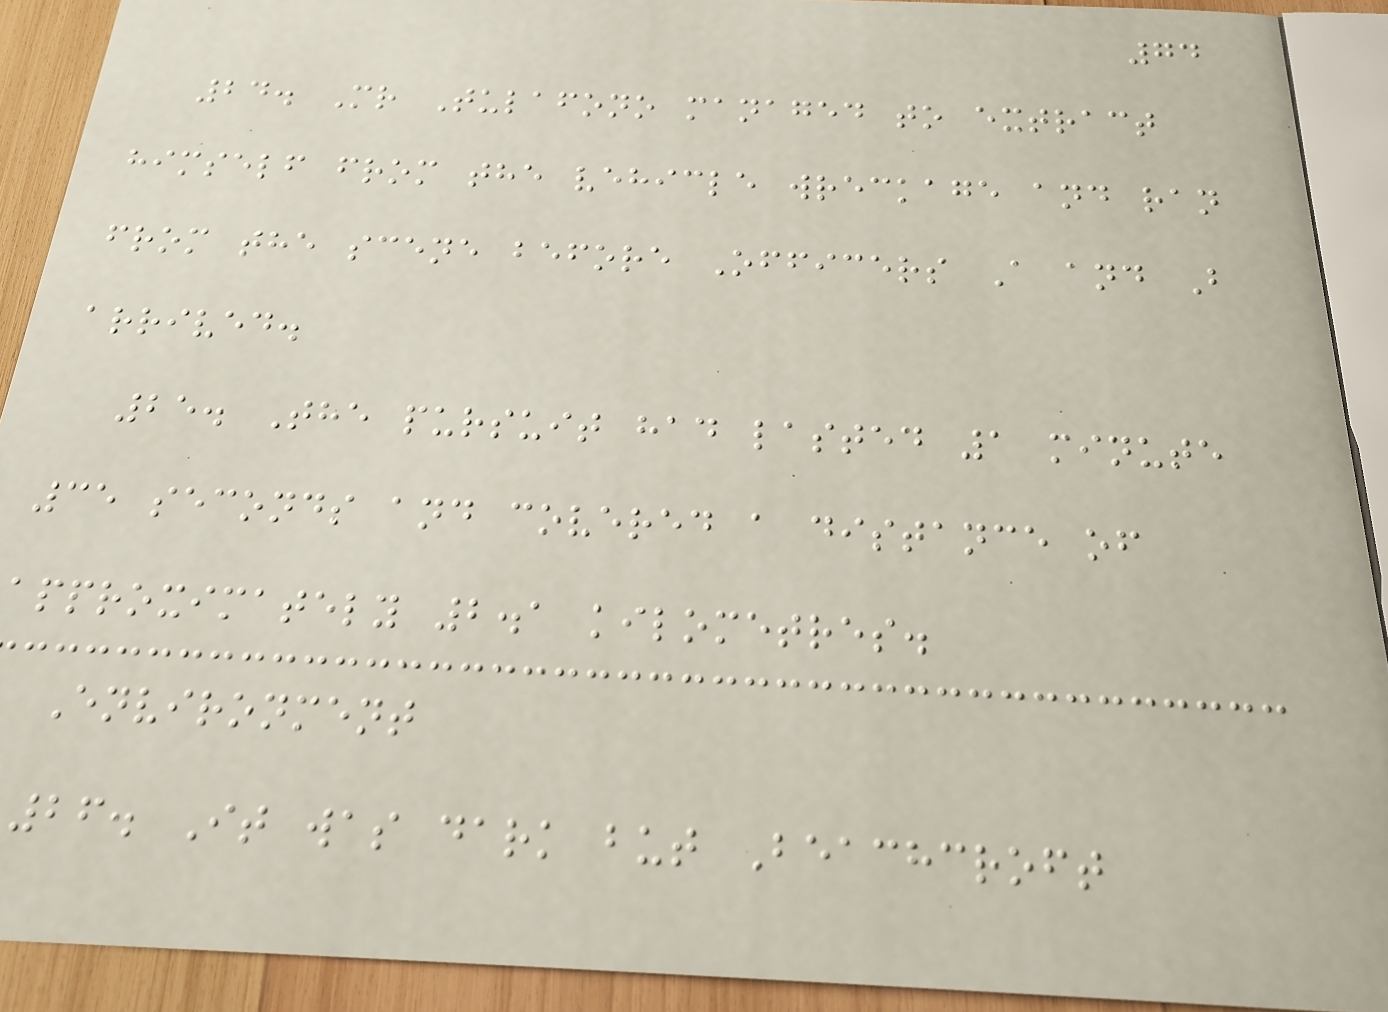74
24. Mr Tulafono managed to extract
himself from the vehicle wreckage and ran
from the scene before Officers A and B
arrived.
25. The pursuit had lasted 1 minute
35 seconds and covered a distance of
approximately 2.1 kilometres.
Environment
26. It was dark but Beachcroft
